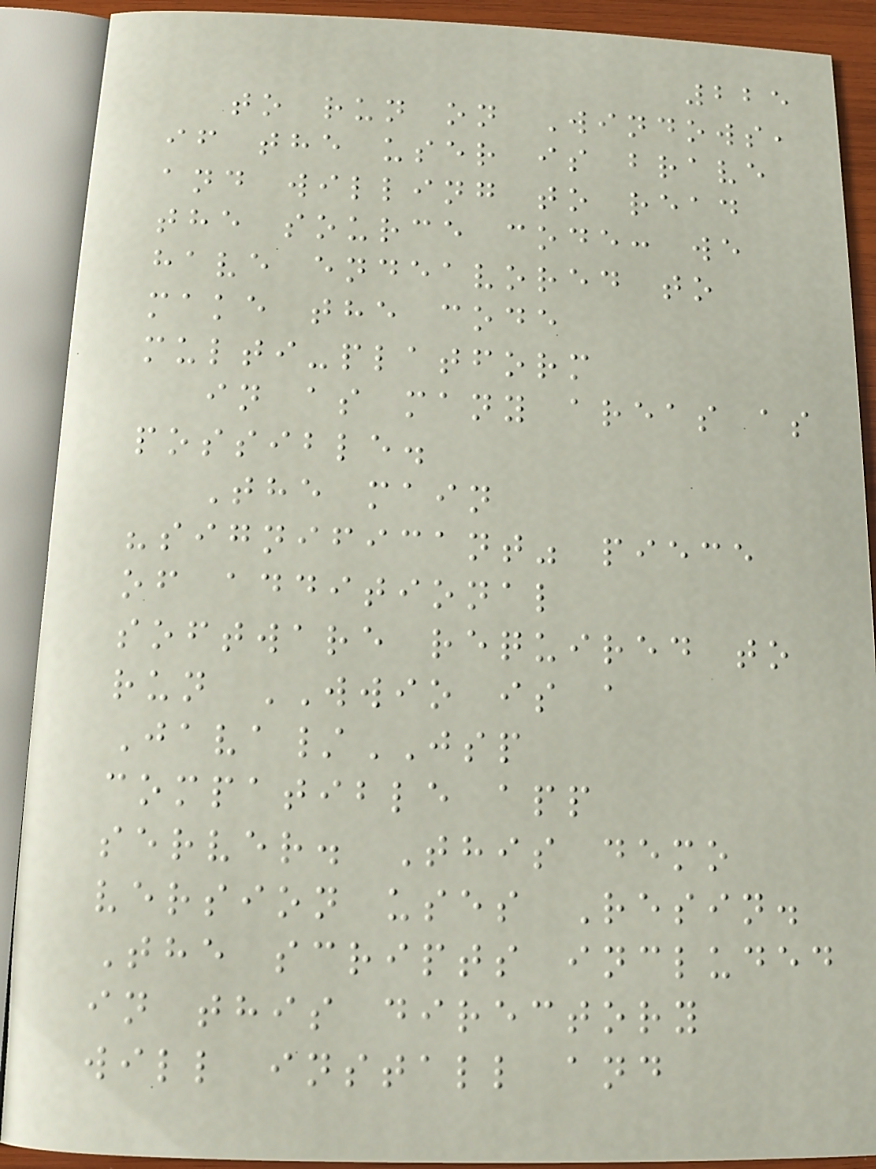225
to run on Windows,
if the user is brave
and willing to read
the source code: we
have endeavored to
make the code
multi-platform
in as many areas as
possible.
The main
"significant" piece
of additional
software required to
run WWIO is a
Java/JSP
compatible app
server. This demo
version uses Resin.
The scripts included
in this directory
will install and
